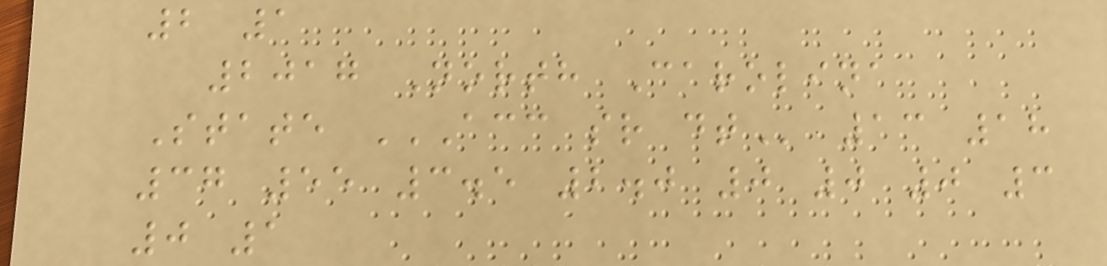2 1
2017 North Carolina
State ACC SR DT 13 18
37 55 3.5 2.0 0 0 0 3
0 1
